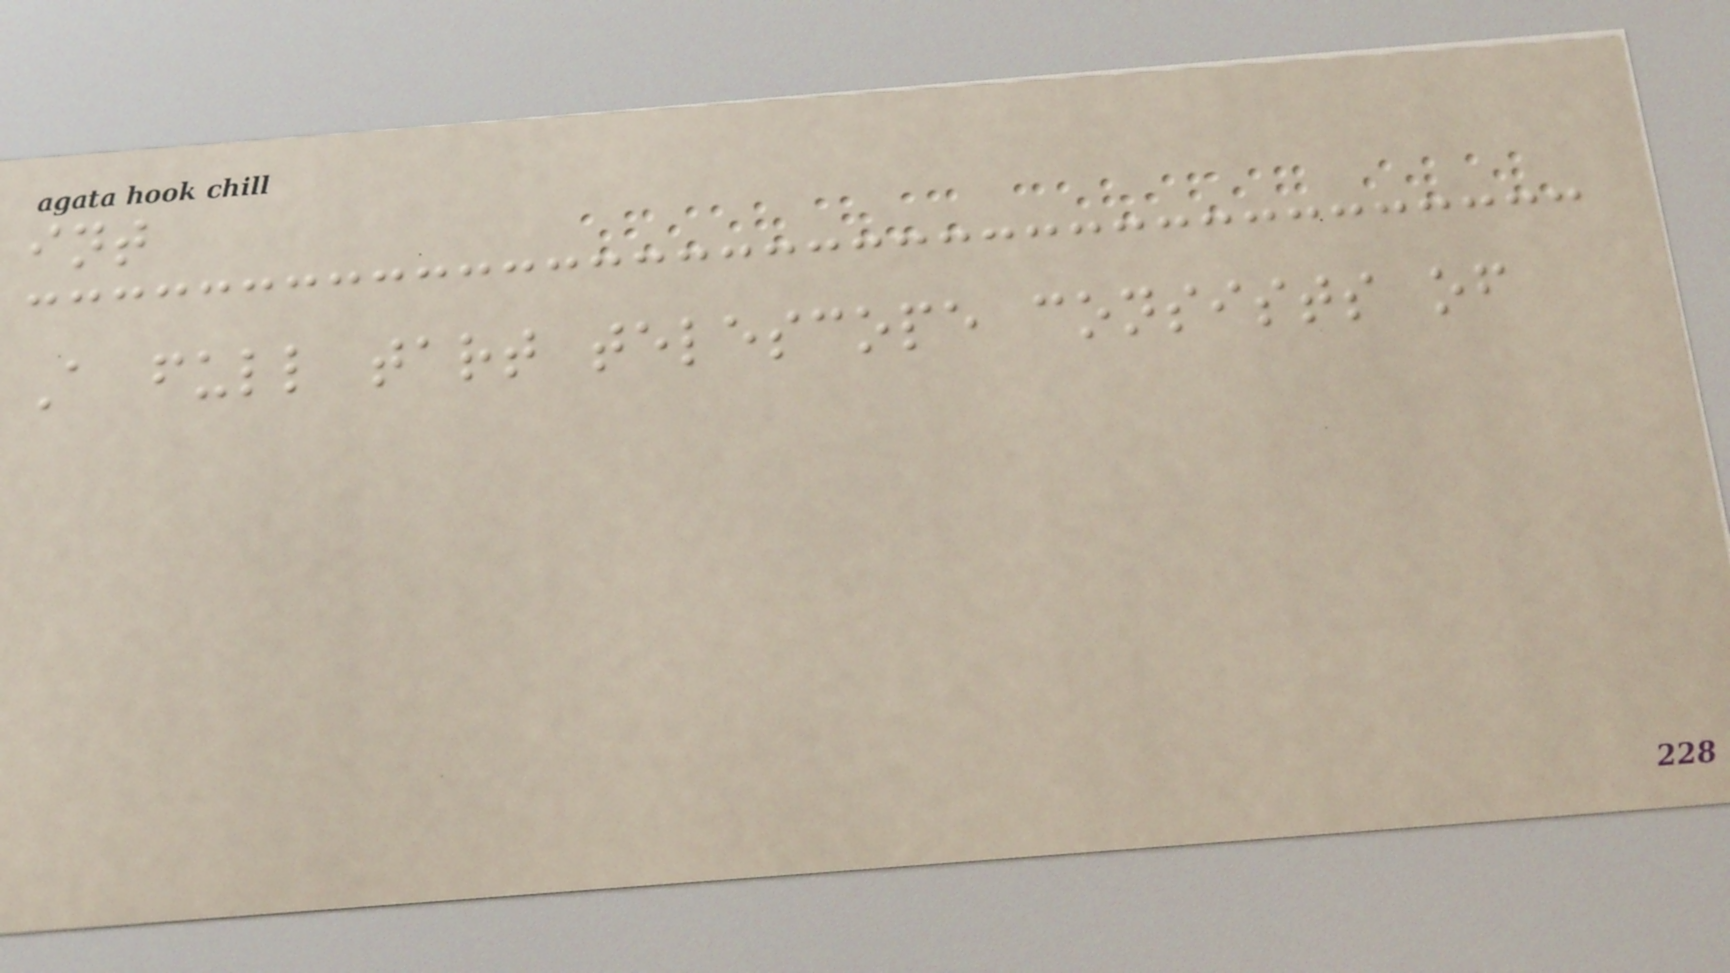int
A full tart telescope consists of
